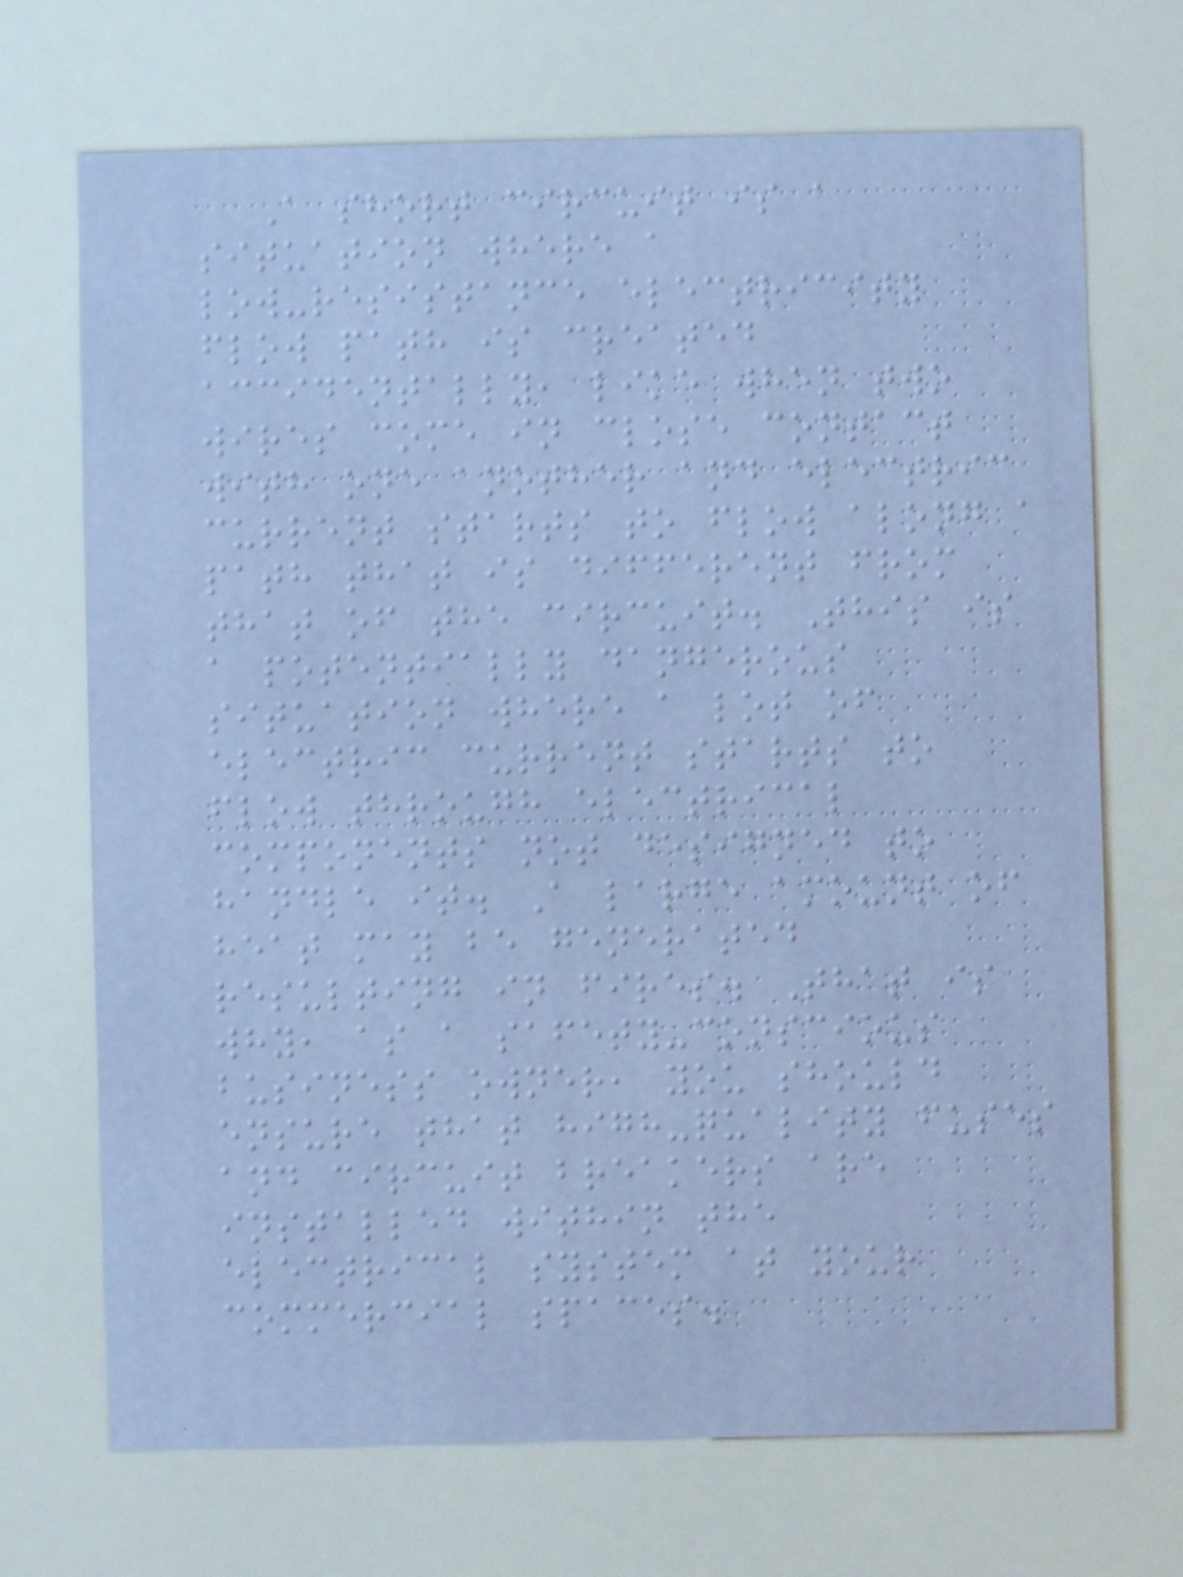A short circuit is a
situation where a
low-resistance electricity
flow path is created
accidentally, like when two
wires come in close contact
with one another and electric
current starts to flow along a
path that is different from
that of the circuit. This is
a potentially dangerous
situation where a lot of
electric current starts to
flow through electrical
components not designed to
handle it. A large amount of
heat may be generated
resulting in fires. That is
why, as a safety-conscious
business owner, you should
ensure that high-quality fuses
and circuit breakers are
installed within the
electrical system at your
commercial spaces.
